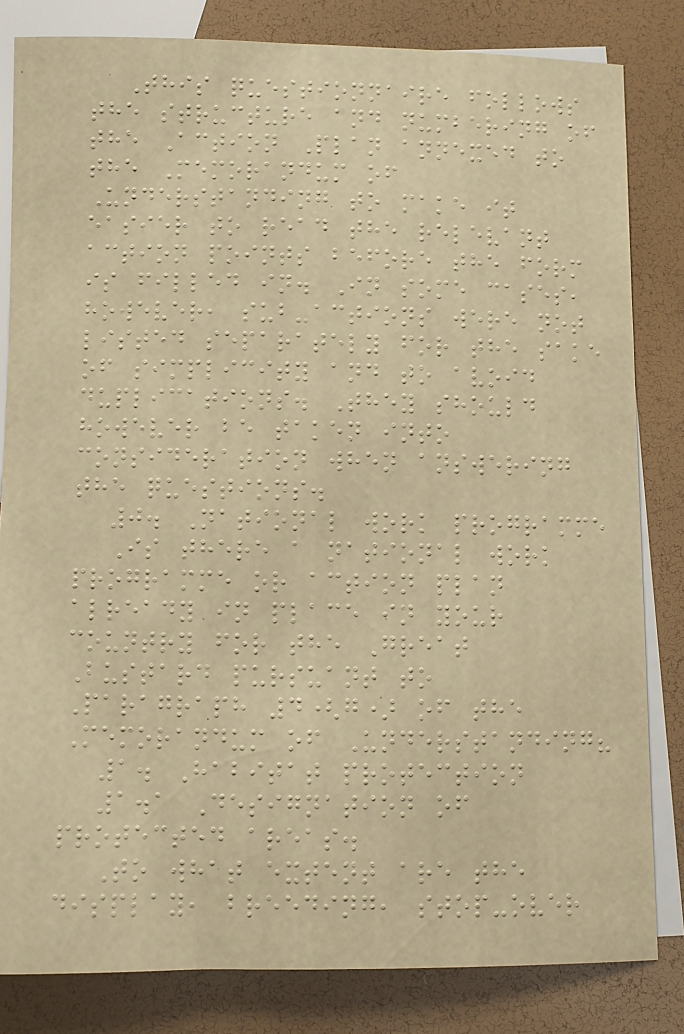This questionnaire follows
the structure and numbering of
the Action Plan annexed to
the Memorandum of
Understanding to make it
easier to read the relevant
action points before the form
is filled in. In some cases,
however, sub-actions were not
listed separately for the sake
of simplicity and to avoid
duplications. They should
however be taken into
consideration when answering
the questions.
0. National work programme
Is there a national work
programme or action plan
already in place in your
country for the Great
Bustard pursuant to
Paragraph 4(g) of the
Memorandum of Understanding?
1. Habitat protection
1.1 Designation of
protected areas.
To what extent are the
display, breeding, stop-over
